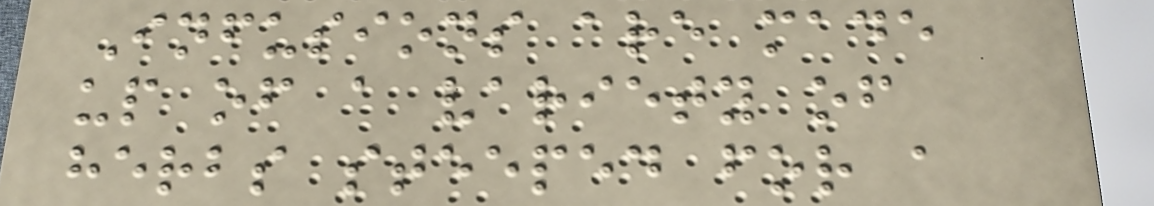Infusions are made
up of a variety of
herbs steeped for a
